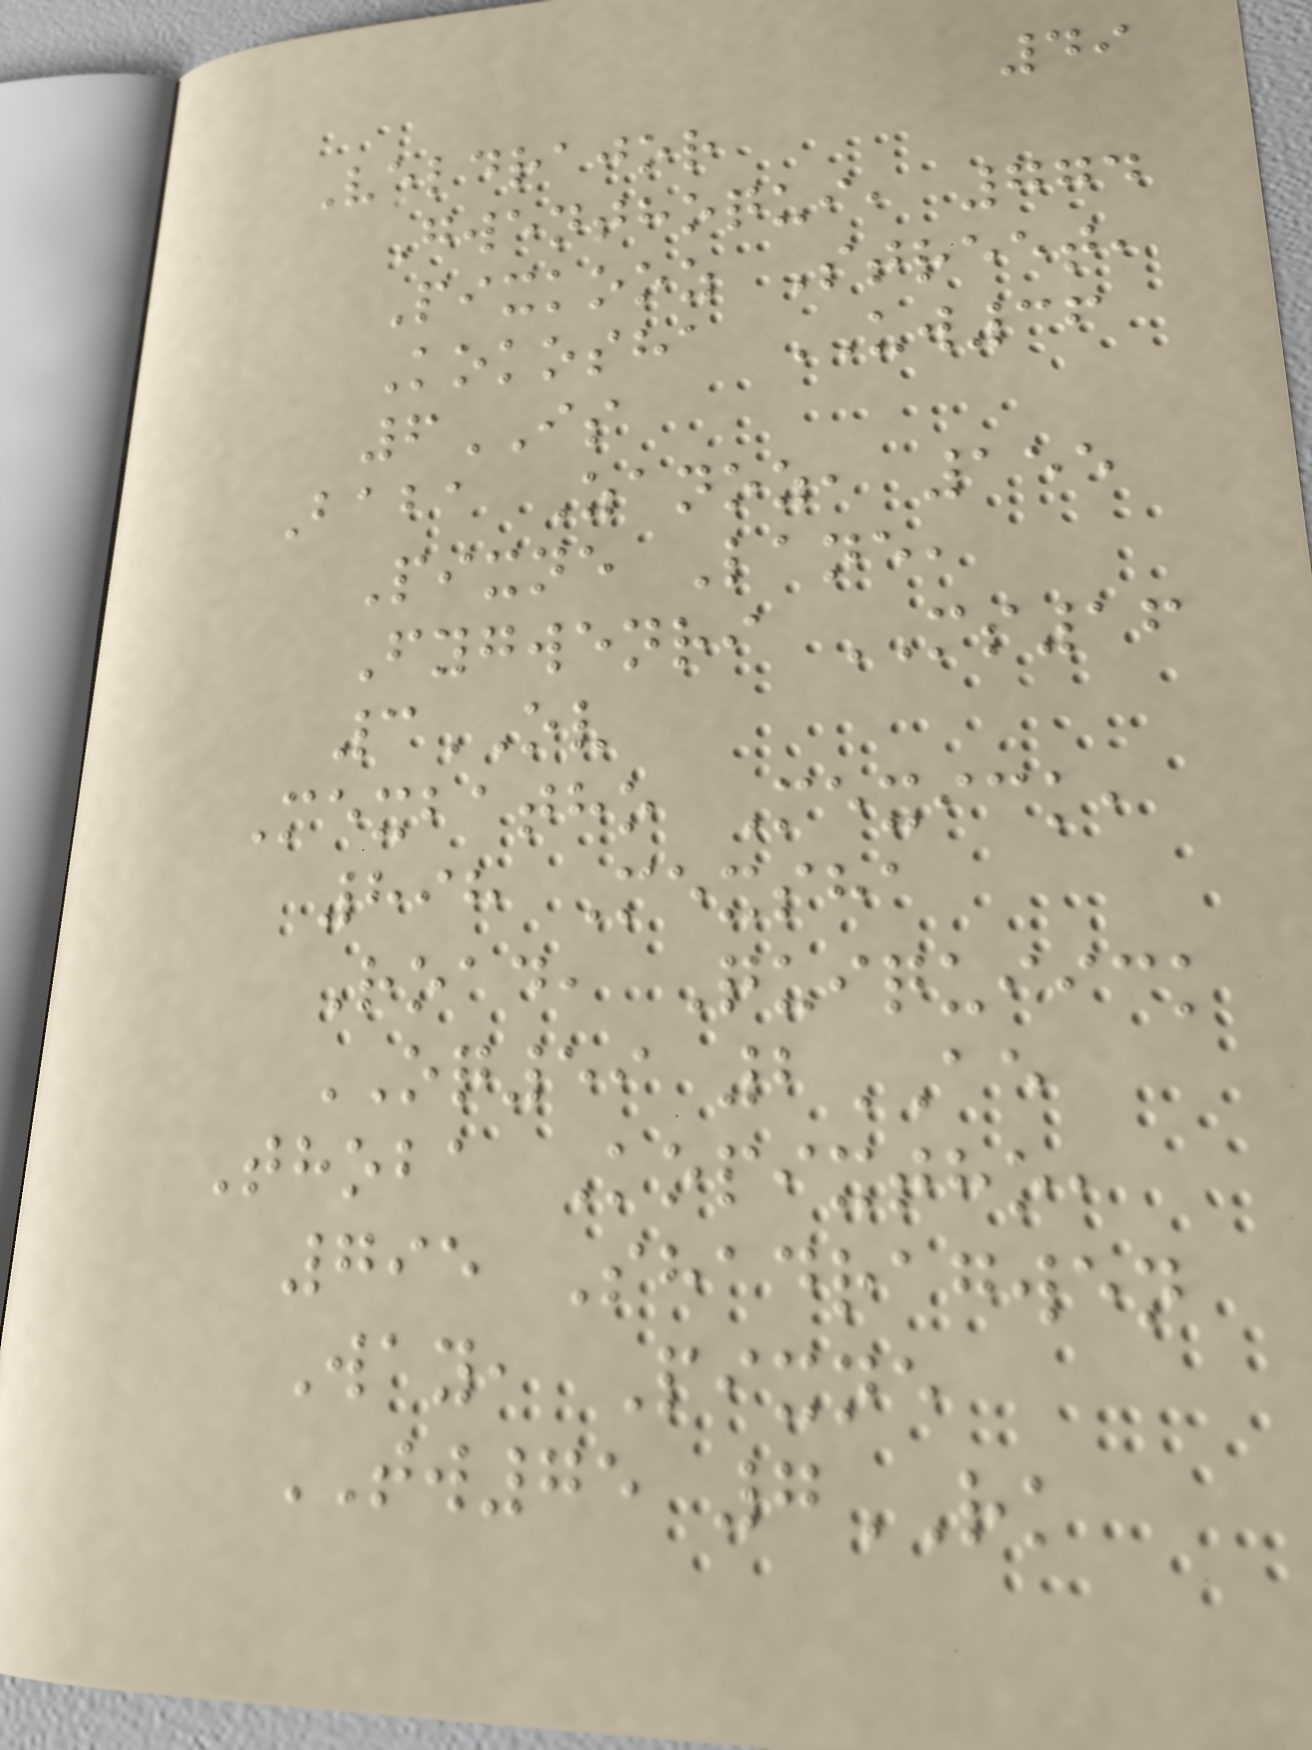49
Veldrajor
Gwenthoqui, 774
Pixkooz Street,
Kokosha UW36
6IS
Baba Zanoz, 155
Pixne Lane,
Fygwenri MS16
3OV
Mexbatho Mexick,
898 Mexsha
Road, Quiquiick
OQ59 2AE
Thoba Kopixtho,
795 Shadragwen
Way, Pixne
TW75 7RK
